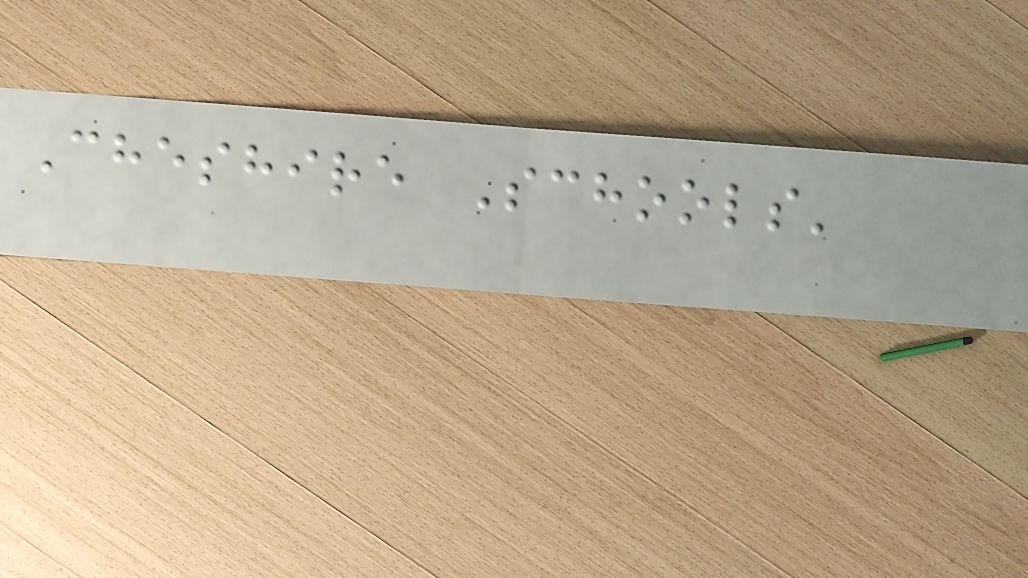Cheshire Schools'
